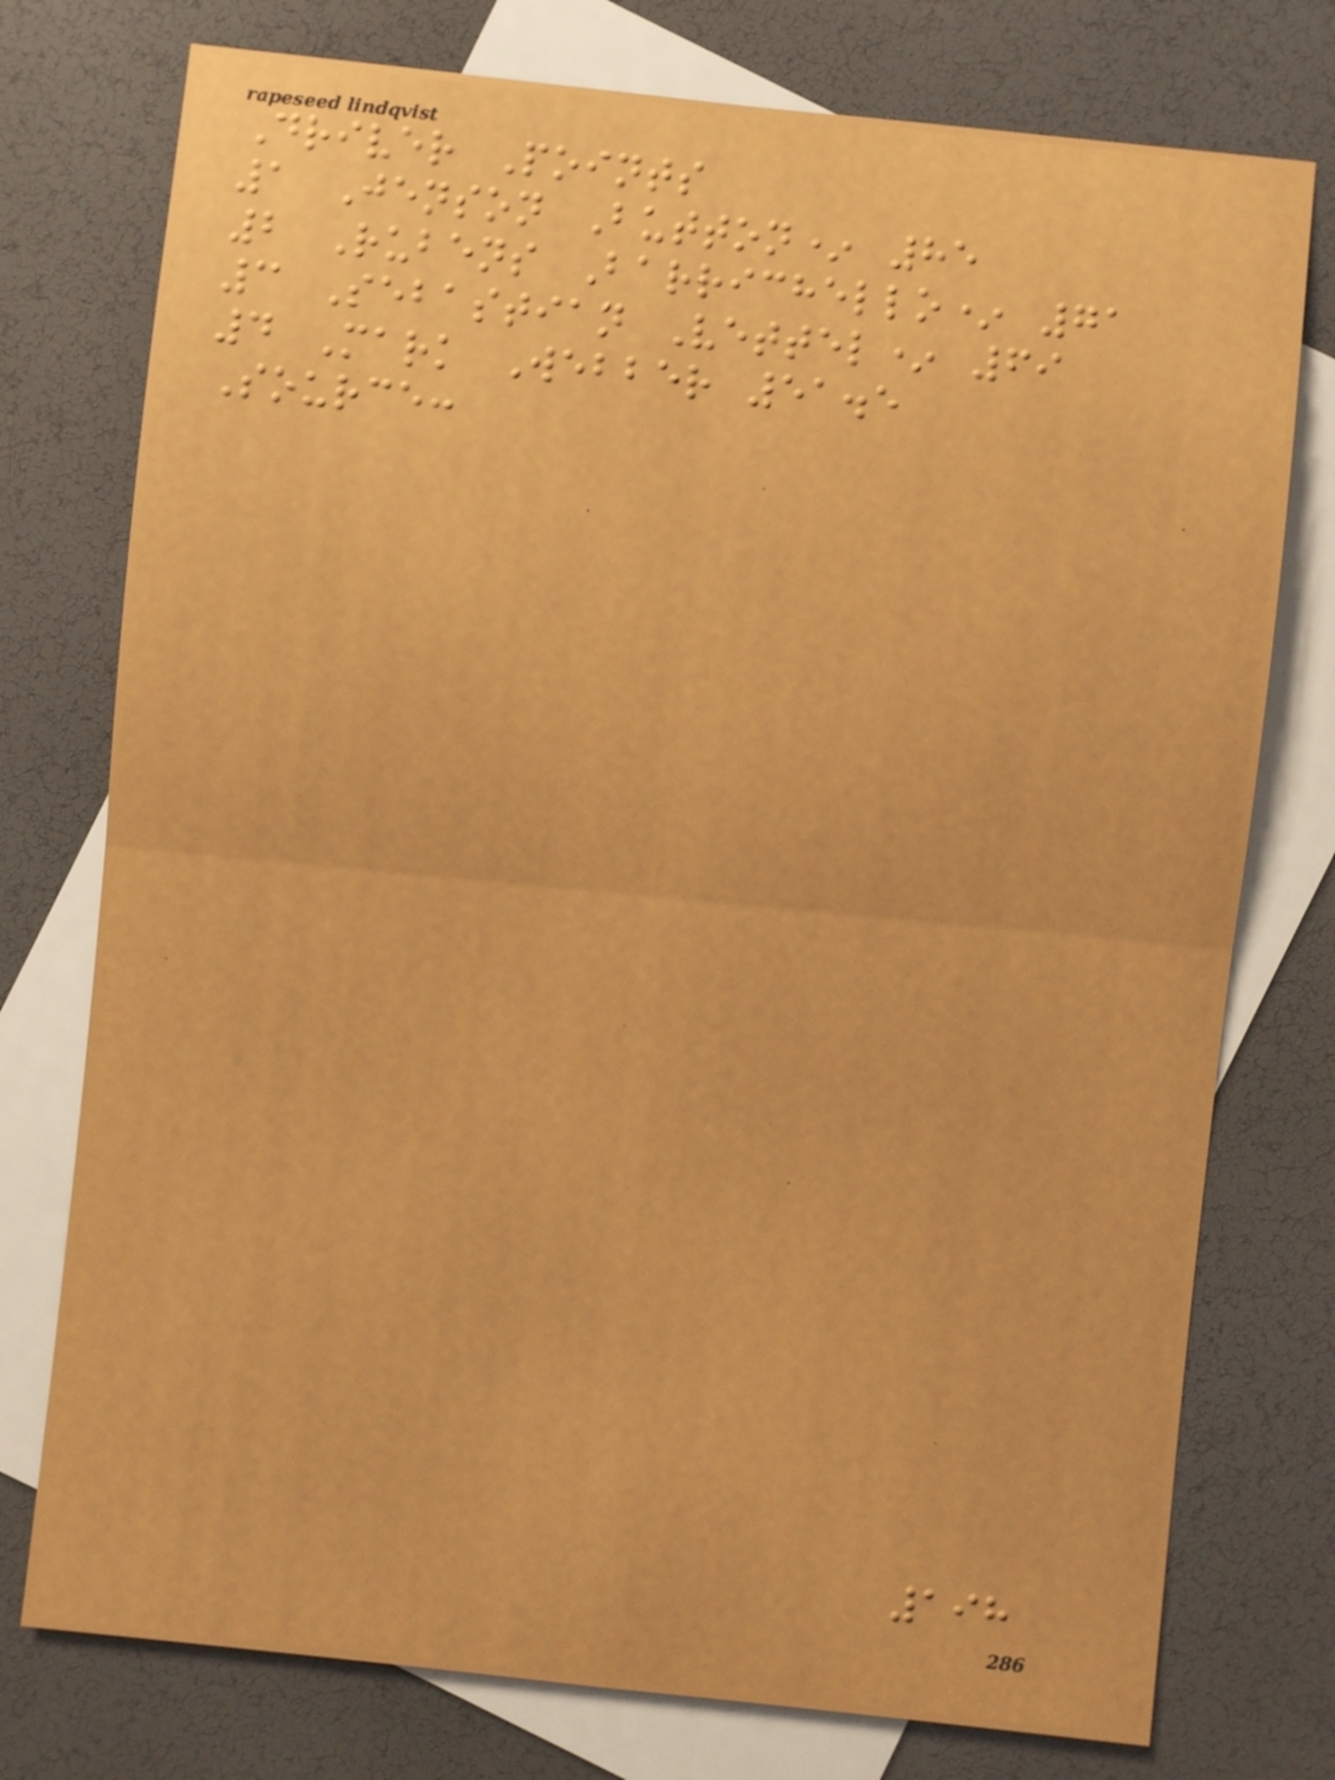Driver Points
1 Jenson Button* 85
2 Rubens Barrichello* 71
3 Sebastian Vettel* 69
4 Mark Webber 51.5
Source:
198
